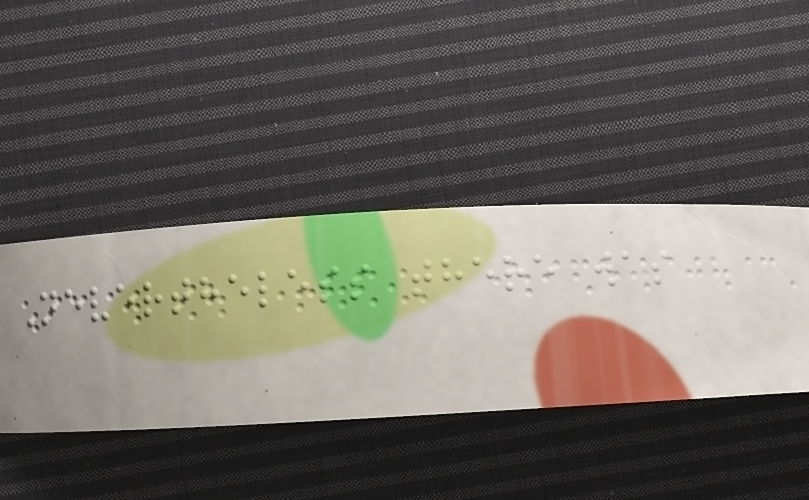Nevertheless there was
